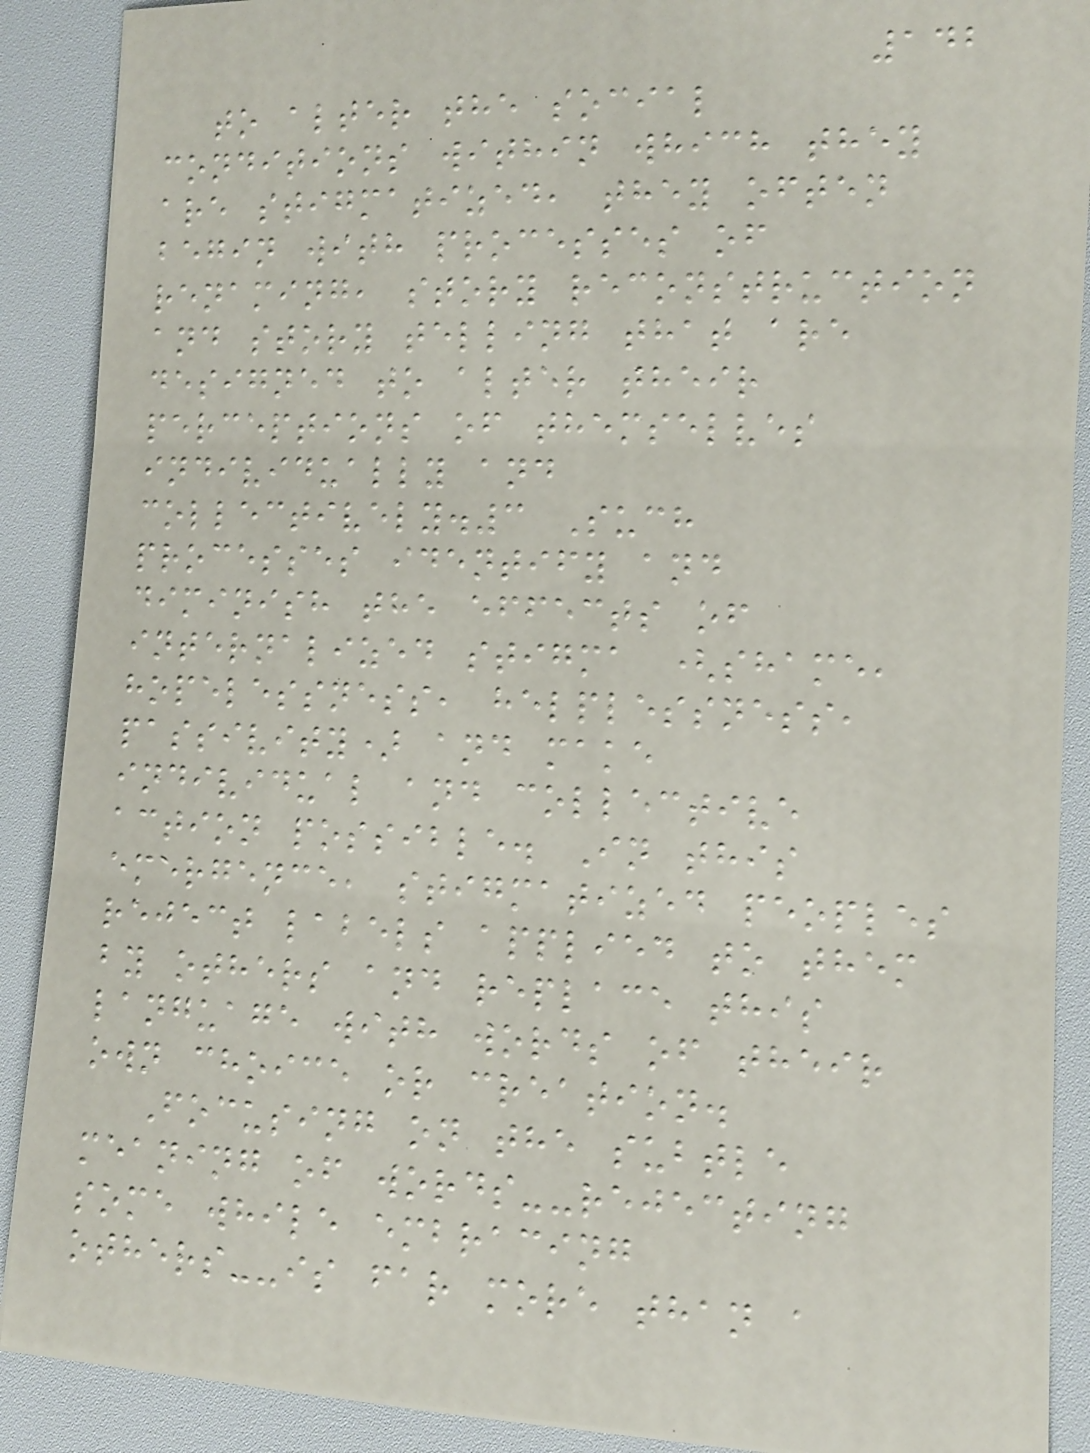142
to alter the social
conditions within which they
are stigmatized, they often
begin with processes of
renaming, story reconstruction
and story telling that are
designed to alter their
perceptions of themselves
individually and
collectively.3 Such
processes identify and
diminish the effects of
internalized stigma (shame,
hopelessness, helplessness,
passivity) and make
individual and collective
action possible. In this
emergence, stigmatized peoples
reject labels applied to them
by others and replace this
language with words of their
own choice or creation.
Focusing on the subtle
meaning of words--rejecting
some while embracing
others--is far more than a
